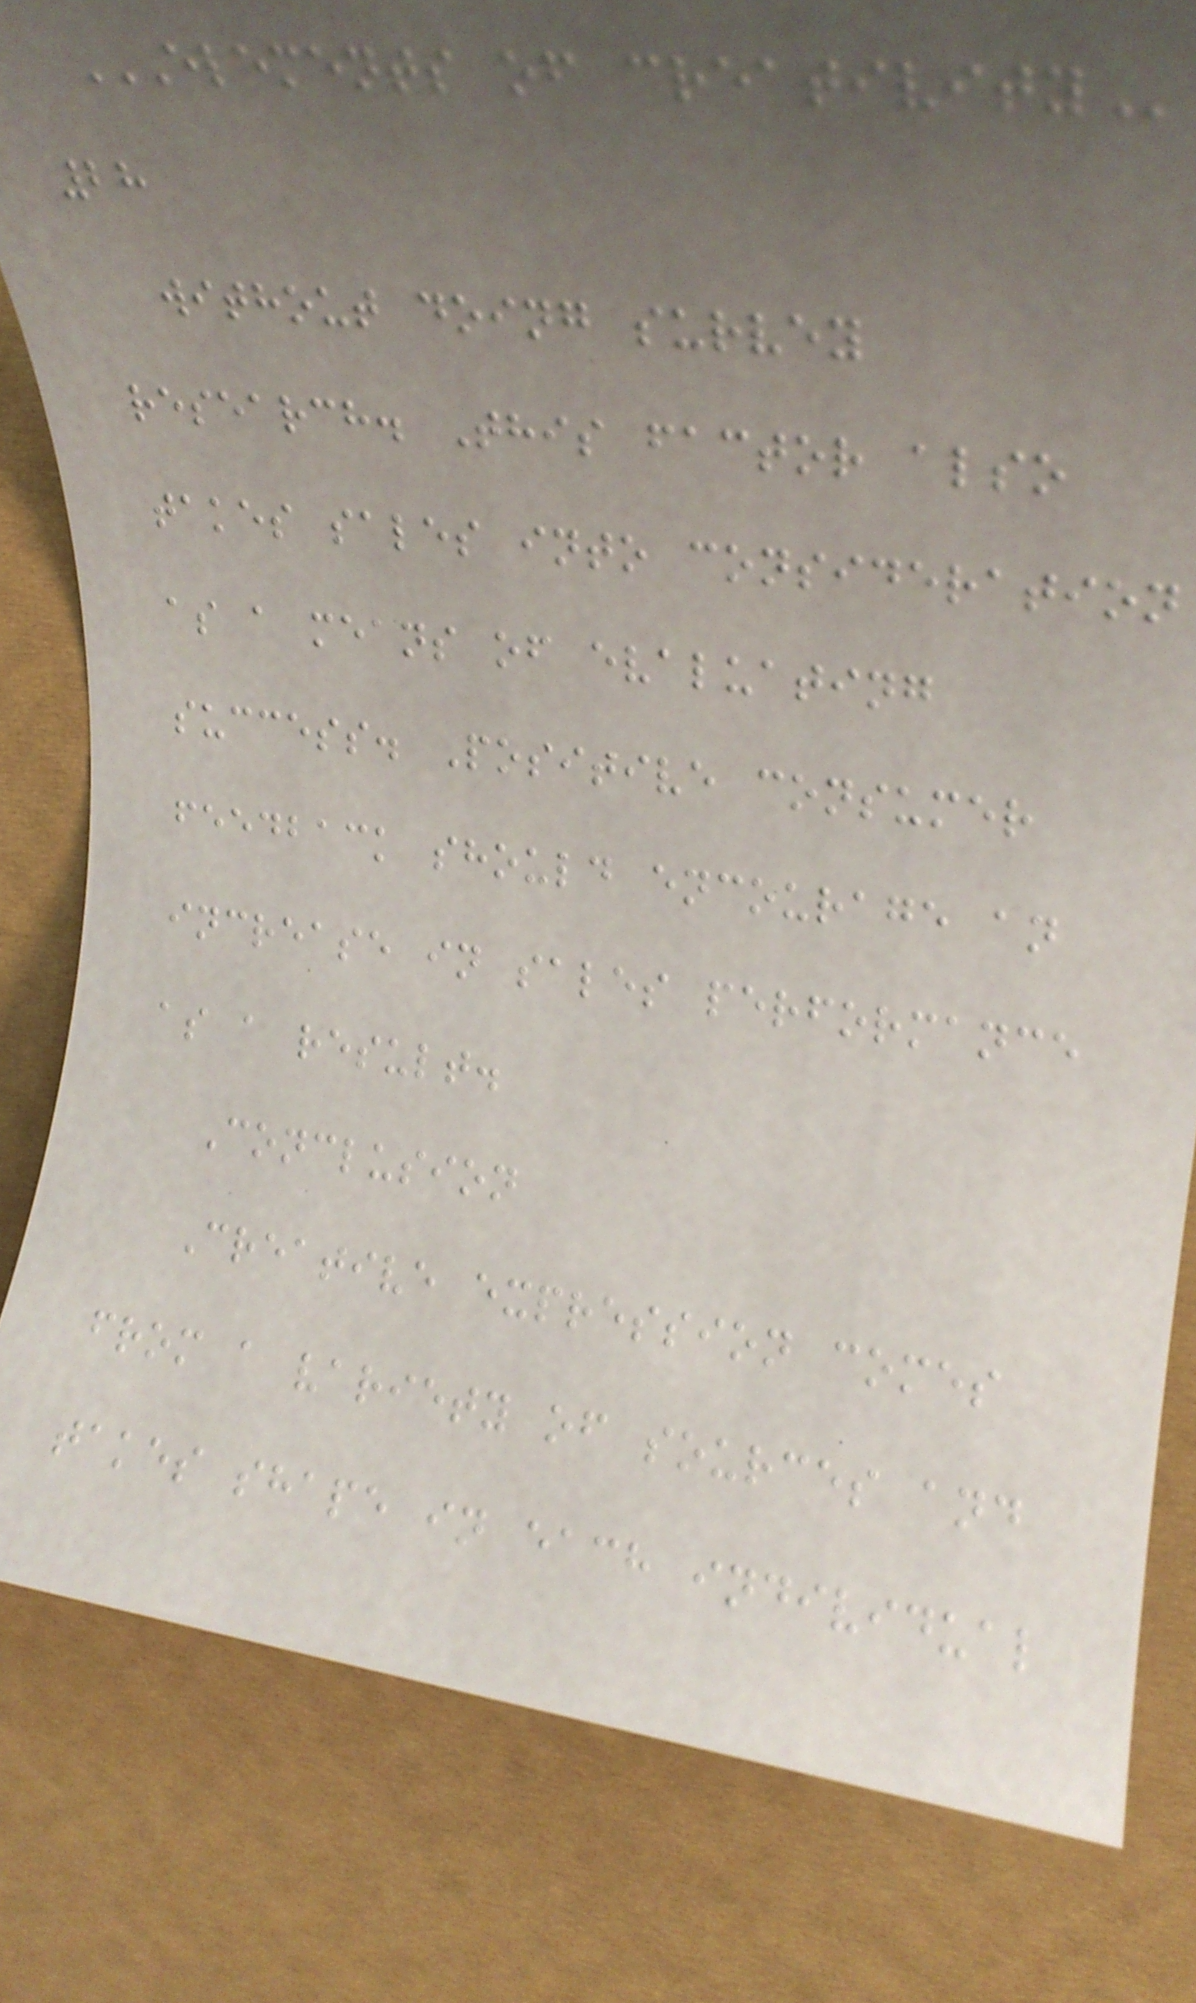ELEMENTS OF CREATIVITY
28
without doing survey
research. This factor also
takes sales into consideration
as a means of evaluating
success. Positive consumer
feedback should encourage an
increase in sales performance
as a result.
Conclusion
Creative expression comes
from a variety of sources and
takes shape in each individual
